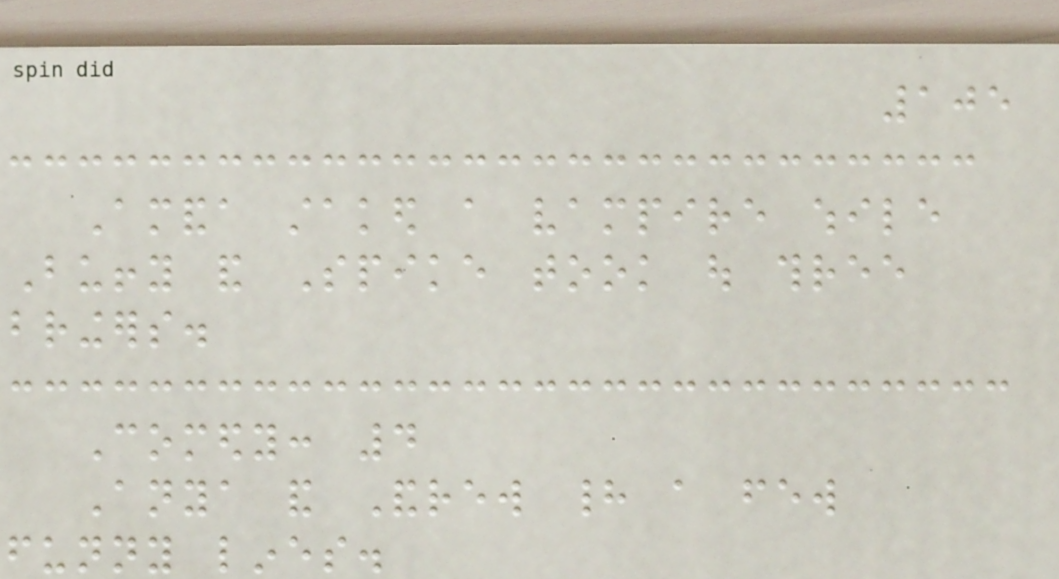105
Amanda staked a vampire while
Buffy and Spike took out three
bringers.
Comedy: 4
Anya and Andrew had a few
funny lines.
